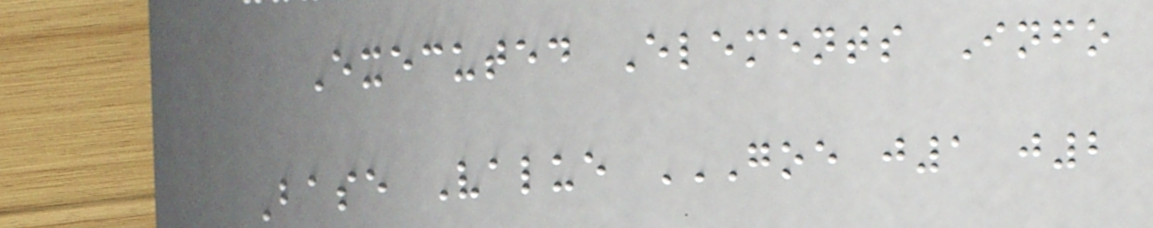Executed Elements Info
Base Value GOE J1 J2
